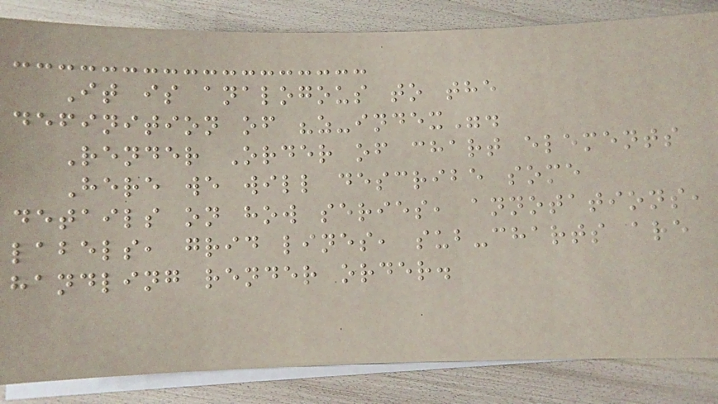It is analogous to the
definition of "z-index".
Render Order of chart elements
Here we will describe some
details on how series, annotations,
labels, grid lines, sub-charts are
handling render order.
